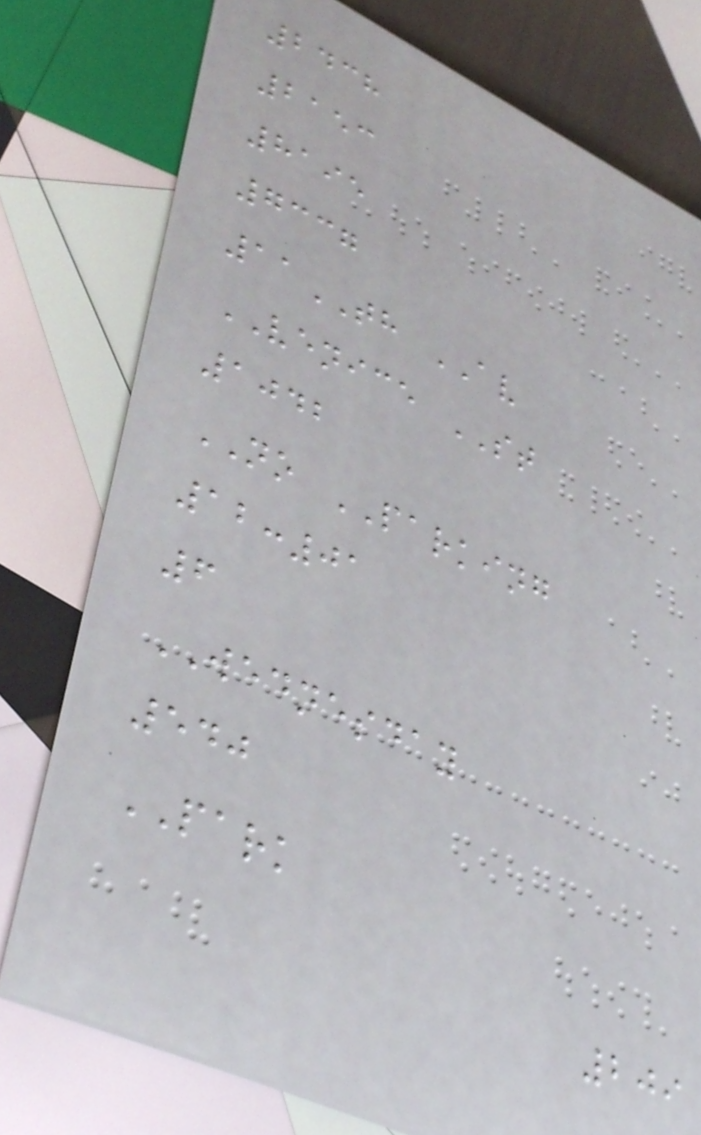2438
2153
8195
7337
11TH AV
VENICE ST
1042
NO PARKING
12:01
6
WEDNESDAY
540
PARK
209
